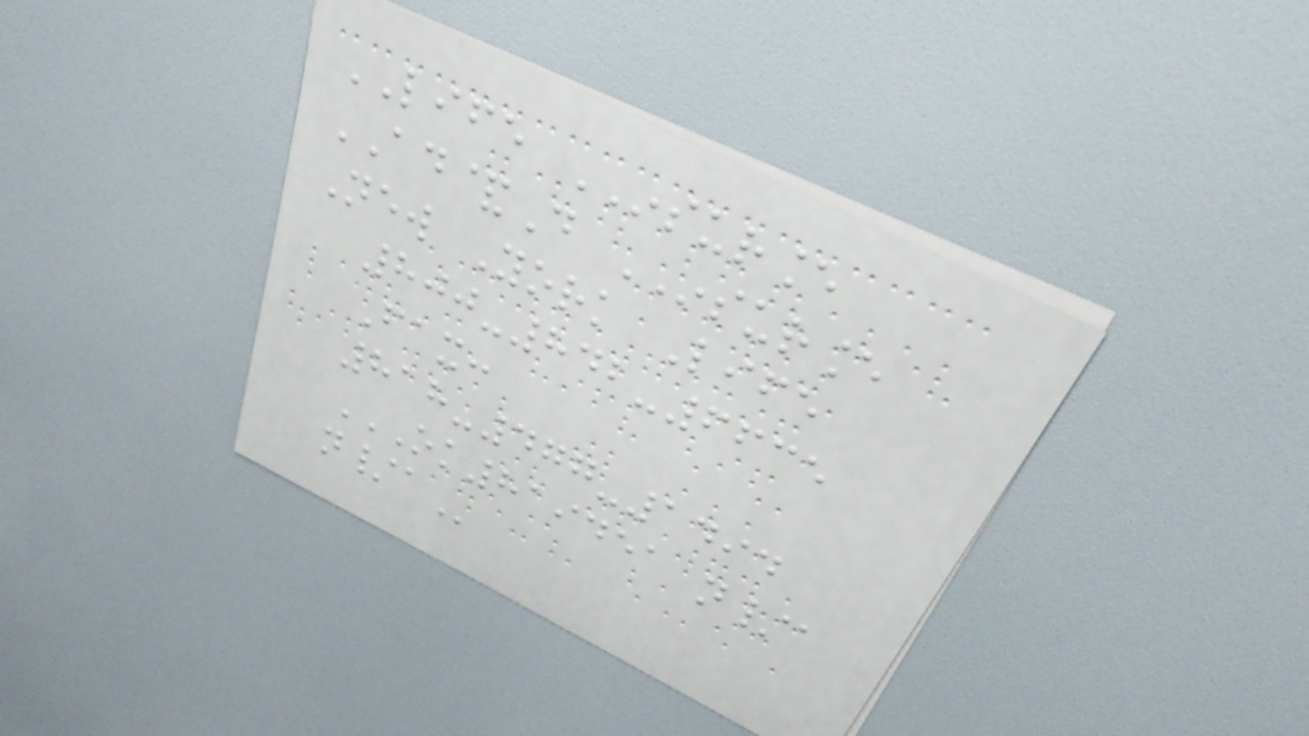LIFE INSURANCE
AD&D INSURANCE
New York Life
800-842-6635
Fax:
818-477-1494
OK819451 N/A
N/A
